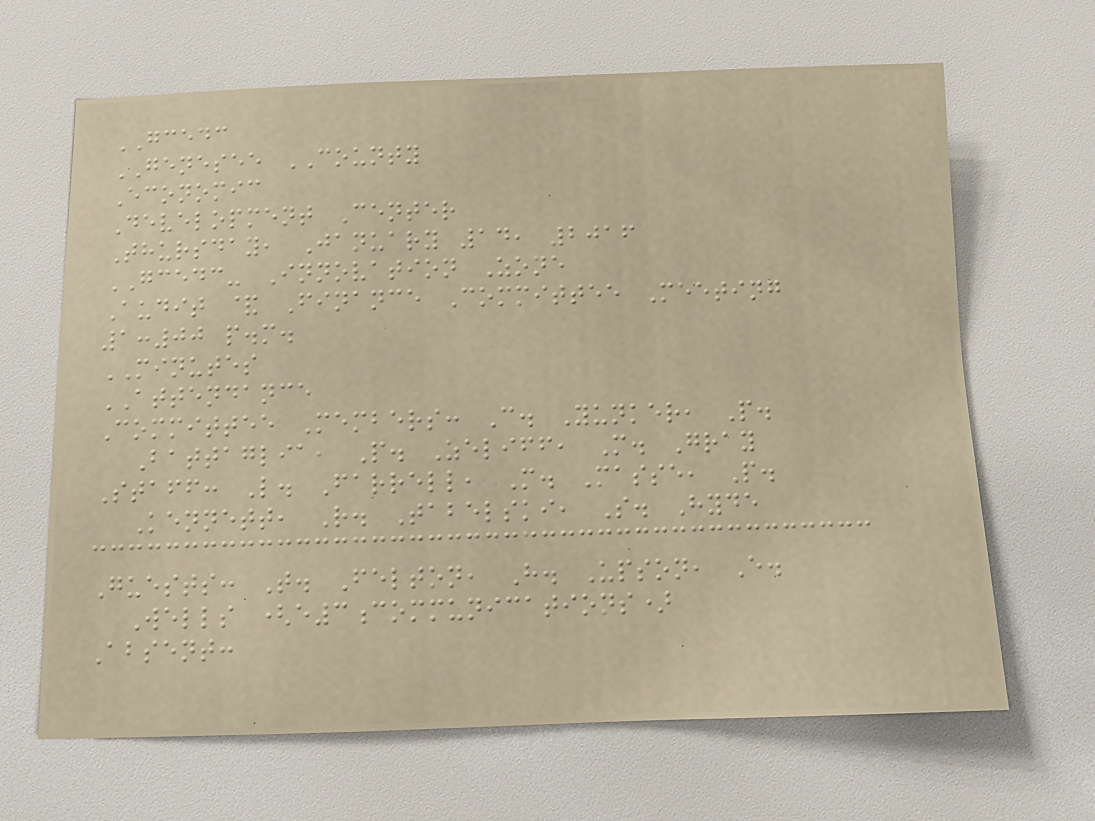GCEDC
GENESEE COUNTY
Economic
Development Center
Thursday, January 14, 2016
GCEDC- Innovation Zone
Audit & Finance Committee Meeting
1:00 p.m.
MINUTES
ATTENDANCE
Committee Members: C. Yunker, P.
Battaglia, P. Zeliff, M. Gray
Staff: L. Farrell, M. Masse, P.
Kennett, R. Tabelski, S. Hyde
Guests: T. Felton, H. Upson, E.
Wells (e3communications)
Absent:
